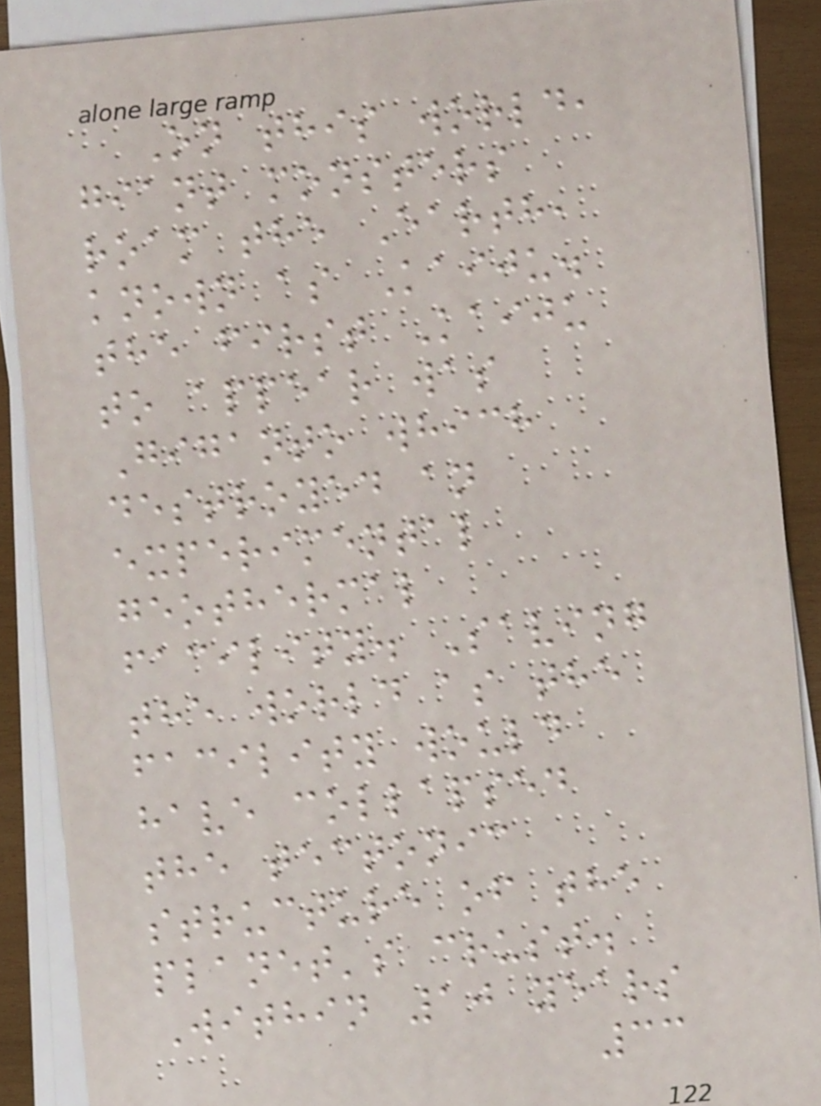On this world,
giant monsters
roam the Earth,
known as Kaiju.
the first Kaiju
to appear was
Giganto which
destroyed an
experimental
geothermal
facility. Saving
the world as the
facility would
have collapsed
the tectonic
structure of the
planet's crust.
Within 10 years
33
